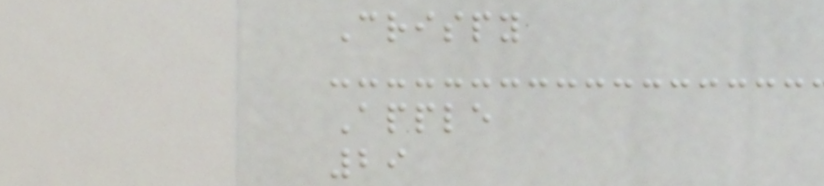Crispy
Apple
29
